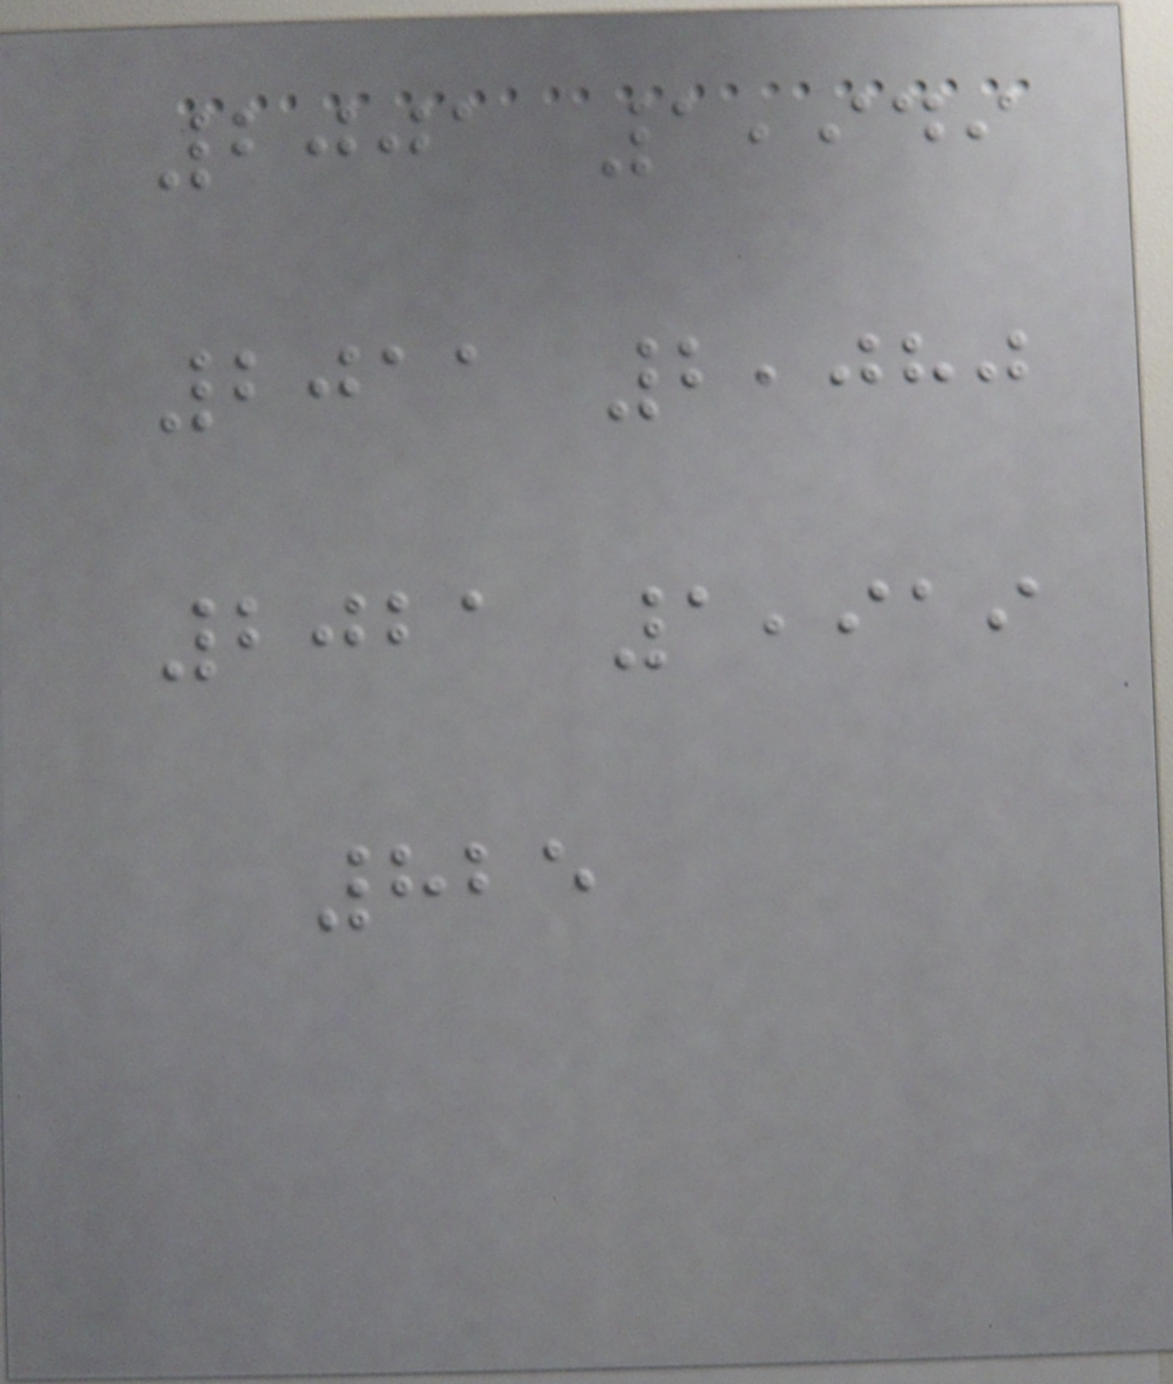2001 1,949
2011 2,080
2021 1,919
825
